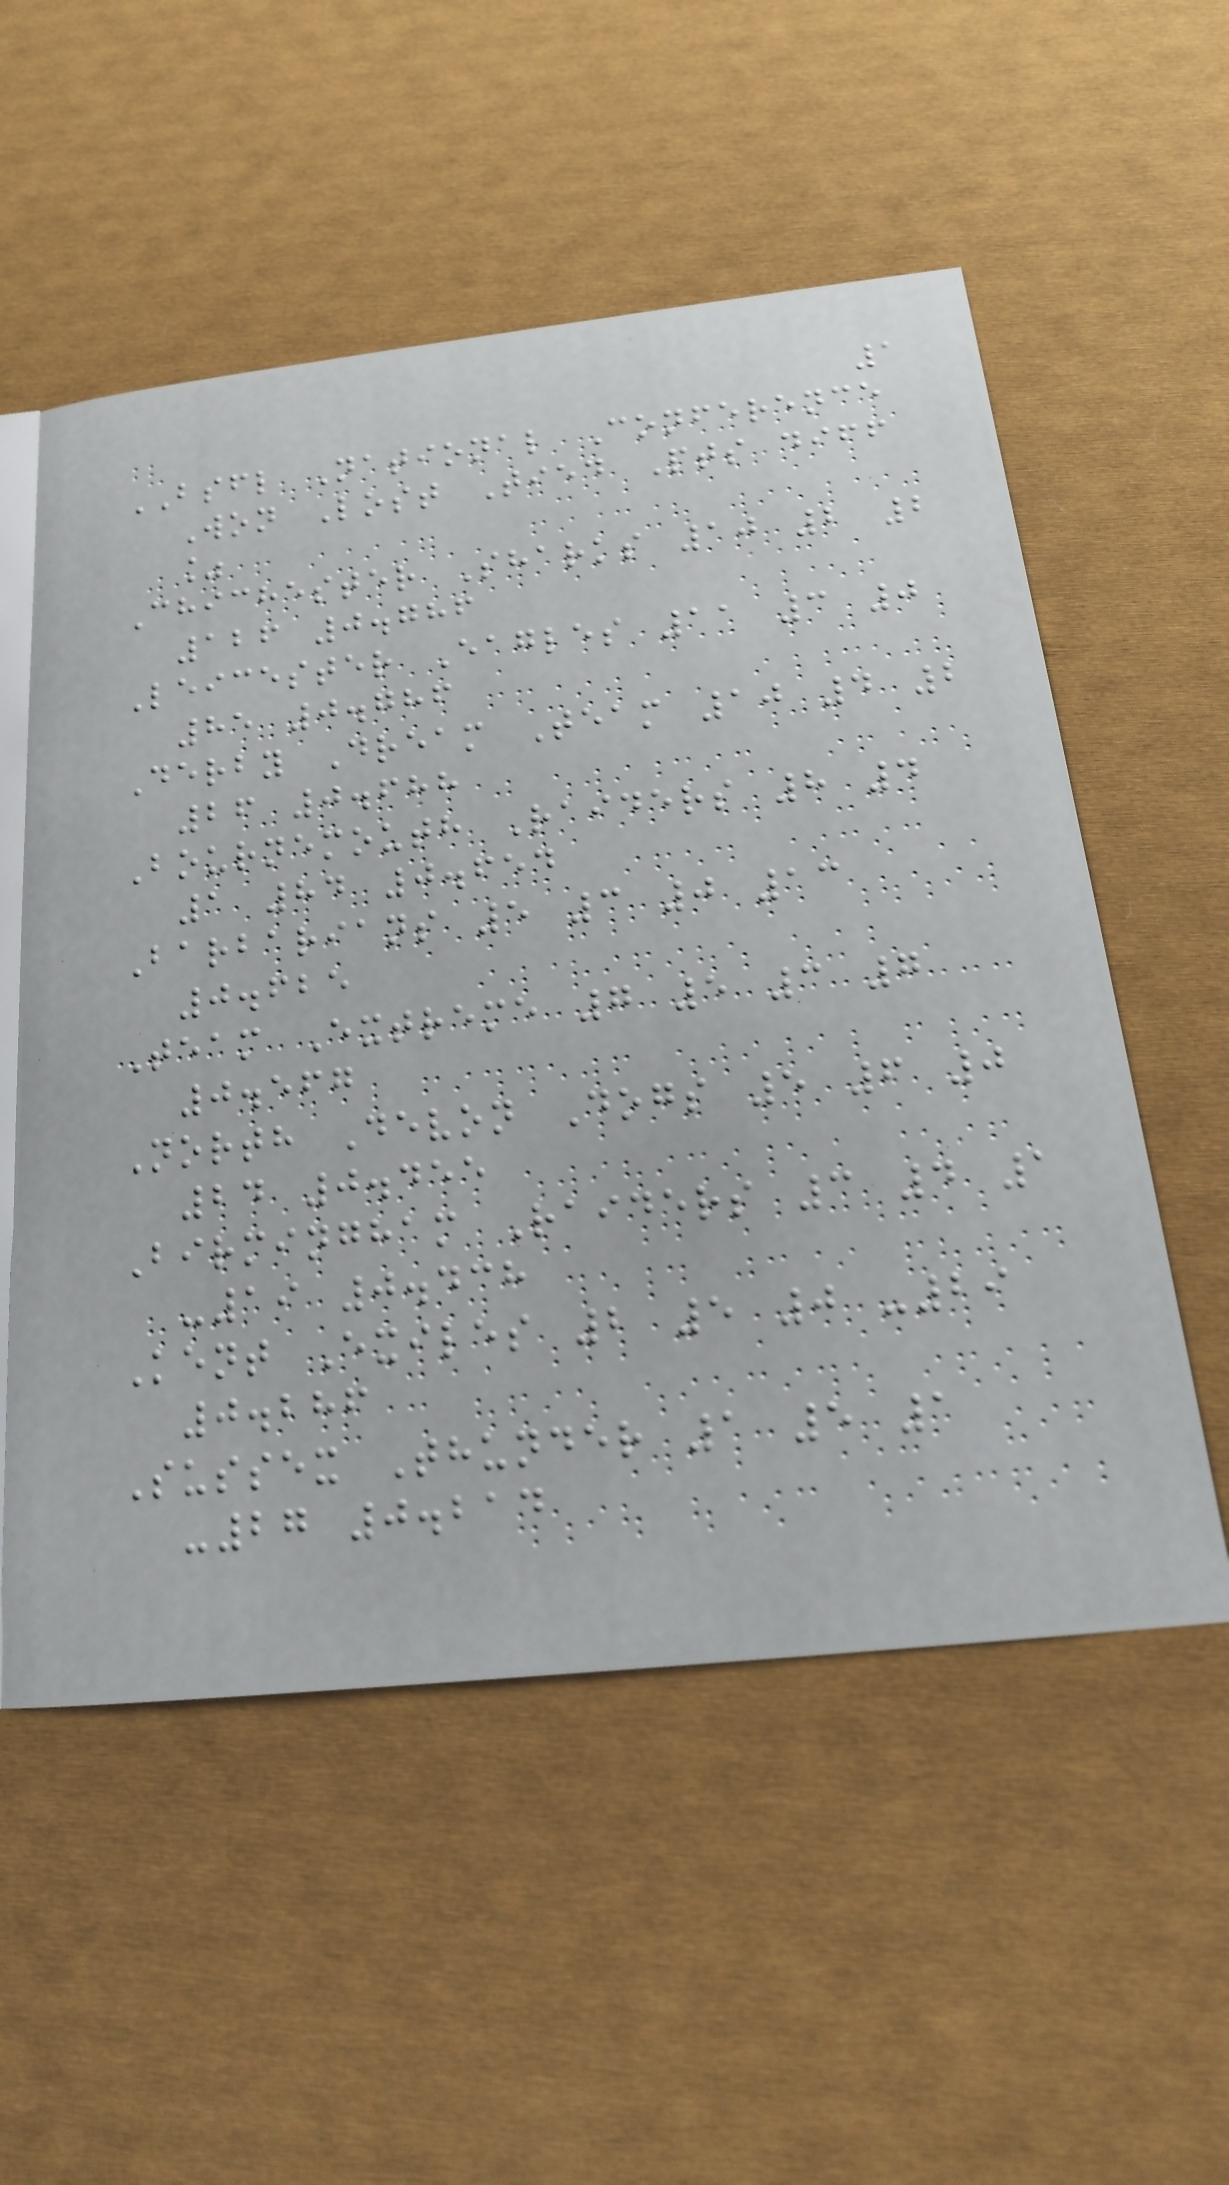1
BSFL National Conference
Won Lost Tied Pts diff
%
Chichester Sharks 10 2 2
126 0.786
Leicester Eagles 11 3 0
85 0.786
Derby Dream Team 10 4 2
26 0.688
Bournemouth Raiders 8 4
1 84 0.654
Barbarians 5 3 0 13
0.625
Team Extreme 7 5 3 7
0.567
North Devon Dogs 5 6 0
24 0.455
Birmingham Raiders 3 4 1
-19 0.438
Kent Exiles 2 5 0 -29
0.286
Sussex Thunder 1 5 1
-27 0.214
